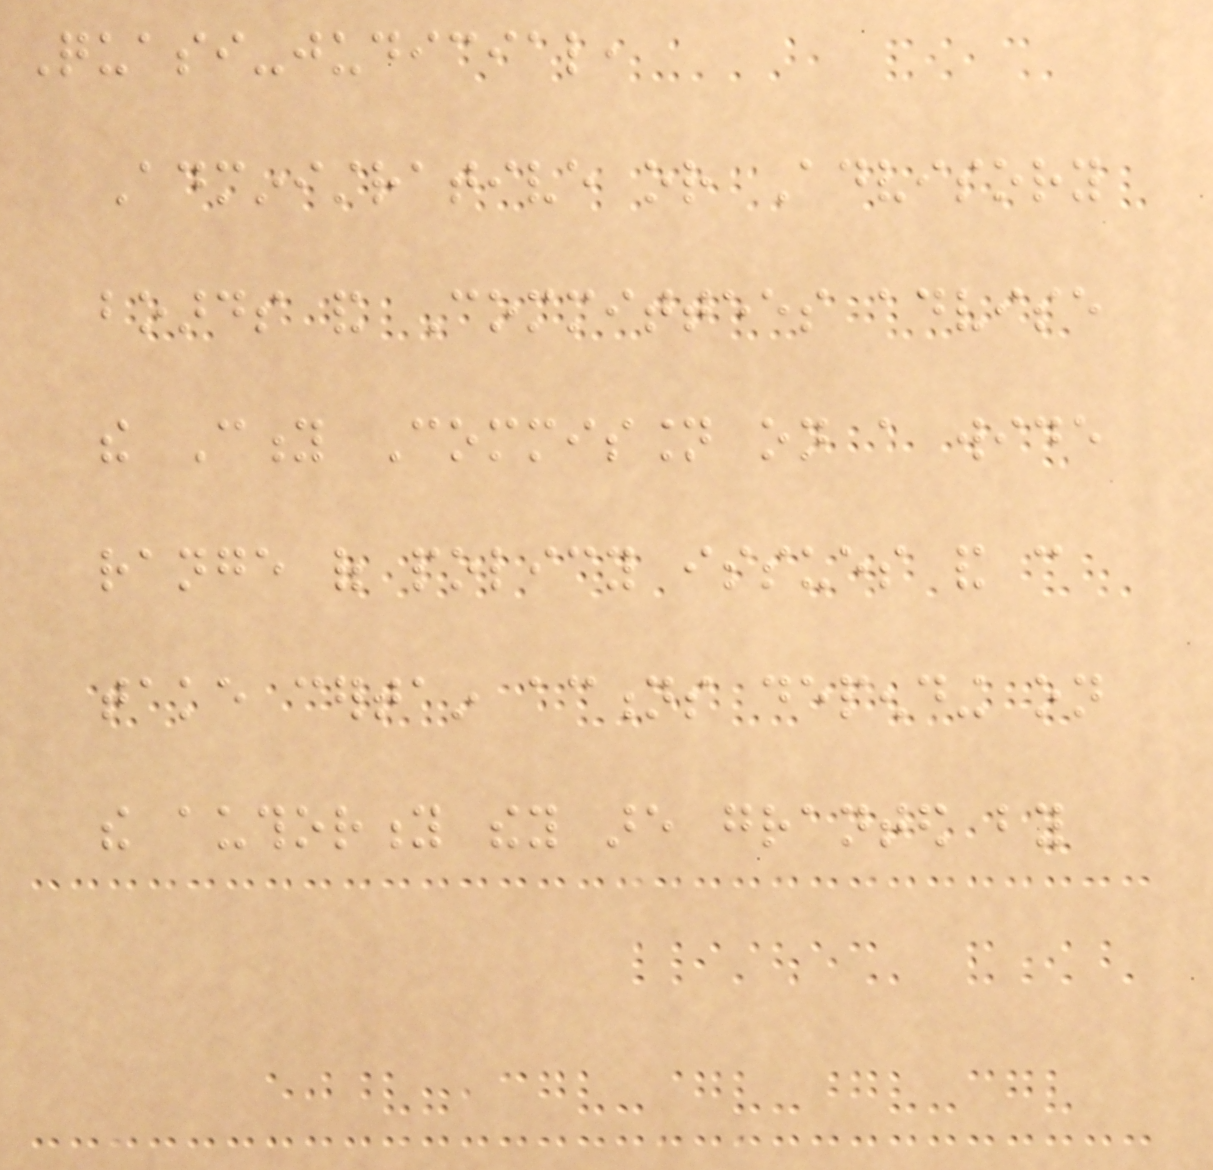Quasi-judicial,
Administrative or Advisory
boards and Committees advise
the City Commission on a wide
range of policy issues and can
take certain actions depending on
the authority they are granted by
